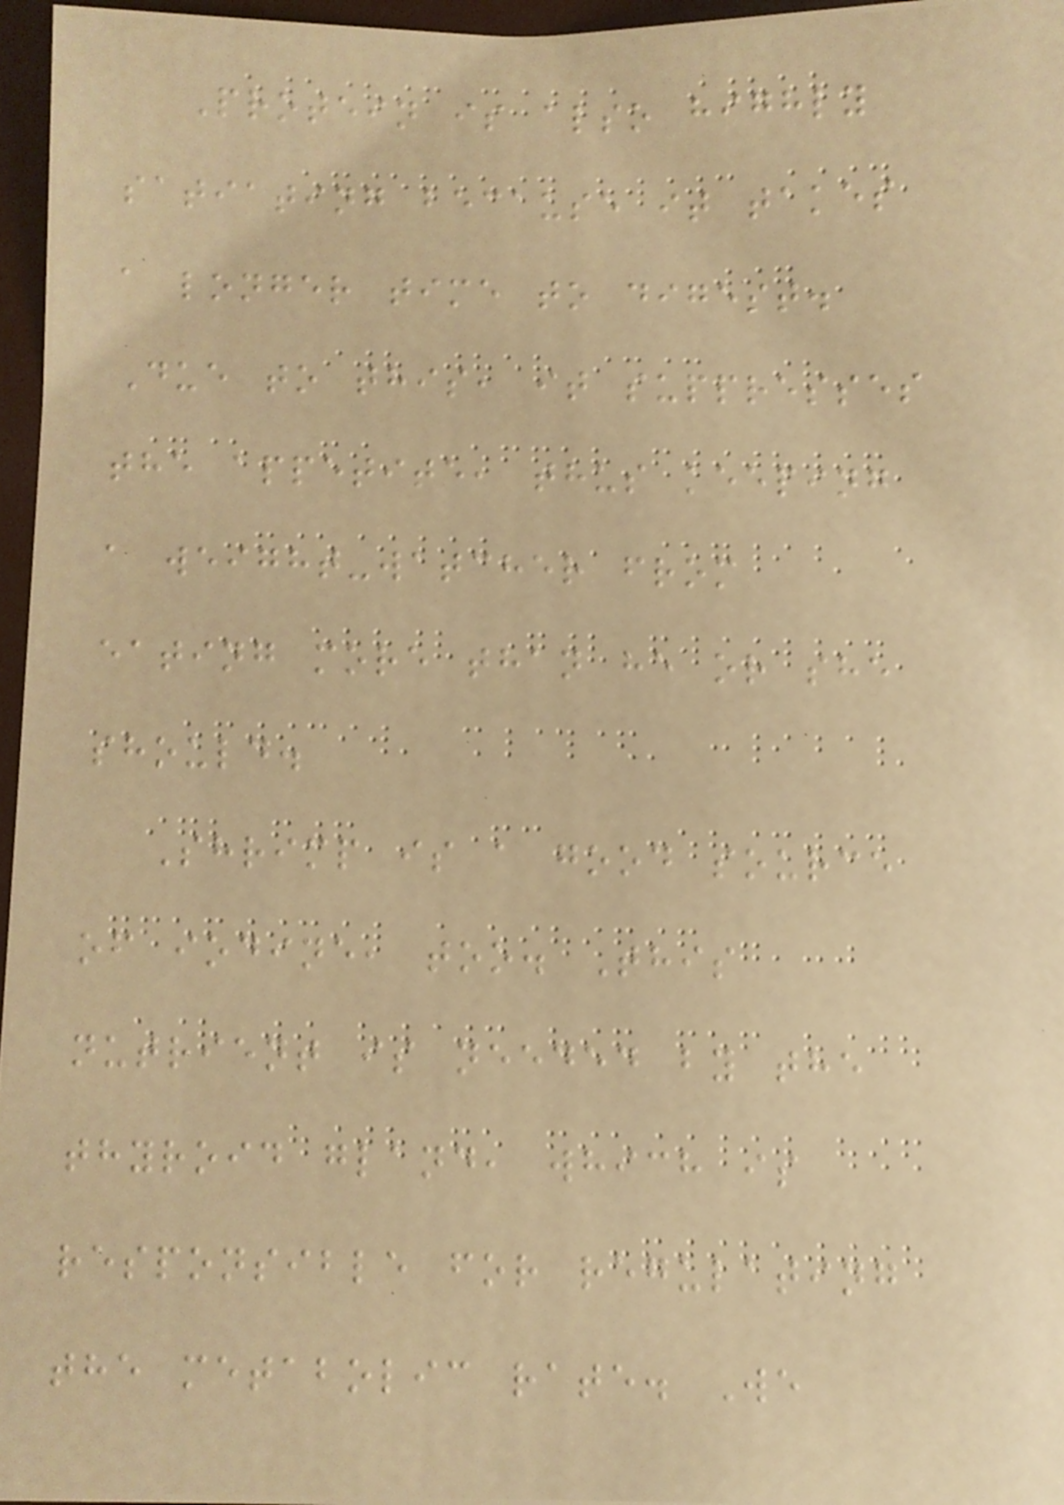Protein is also highly
satiating because it takes
a longer time to digest.
Due to this, it suppresses
the appetite, thus keeping
a weight-watcher from
eating more than he or she
should.
Shrimp is a good source
of iodine, too. This
nutrient is needed by the
thyroid gland, which is
responsible for regulating
the metabolic rate. We
